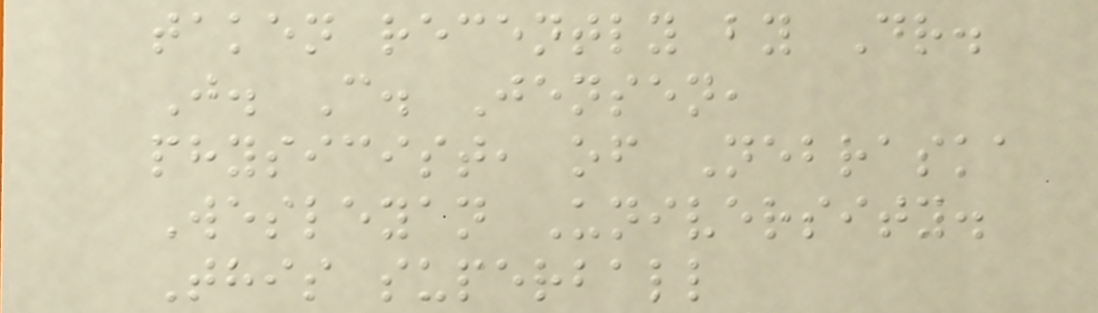taken recently by Dr.
J. C. Jensen,
physicist, of Nebraska
Wesleyan University.
This superball
